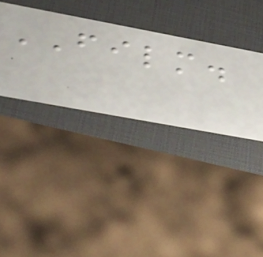FILM.
